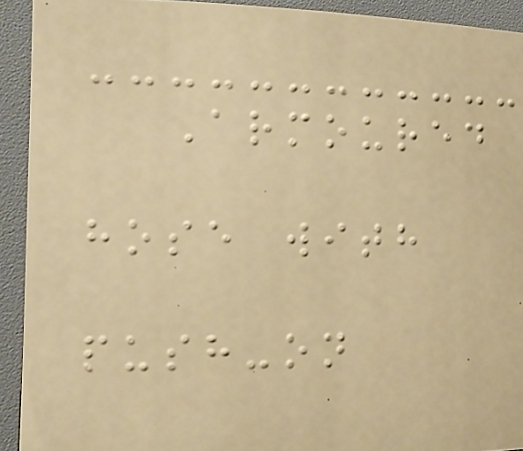Armoured
hose with
push-on
